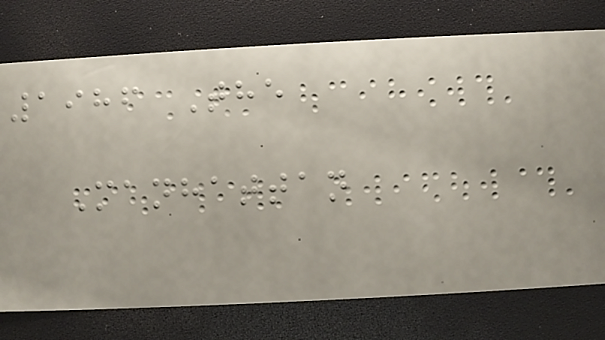1986 The
Manhattan
